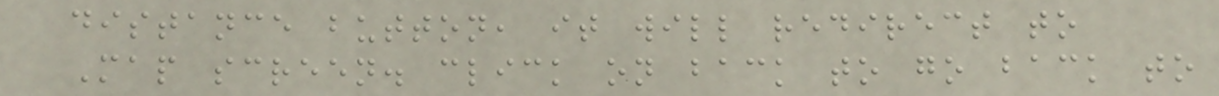distance button, it will redirect to
Map screen. click on back to go back to
